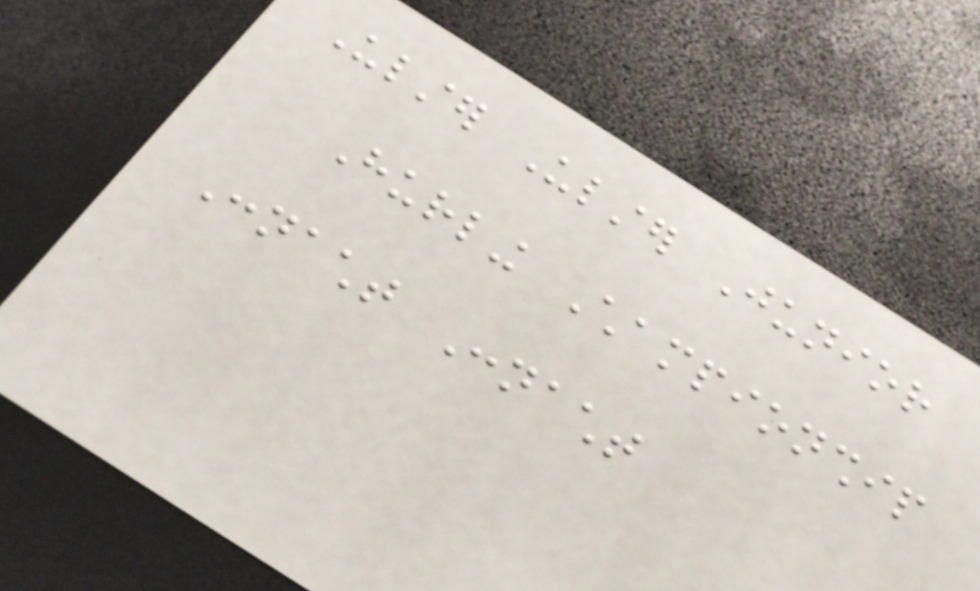Ulster Ulster Junior
Hurling Championship
Connacht Connacht
